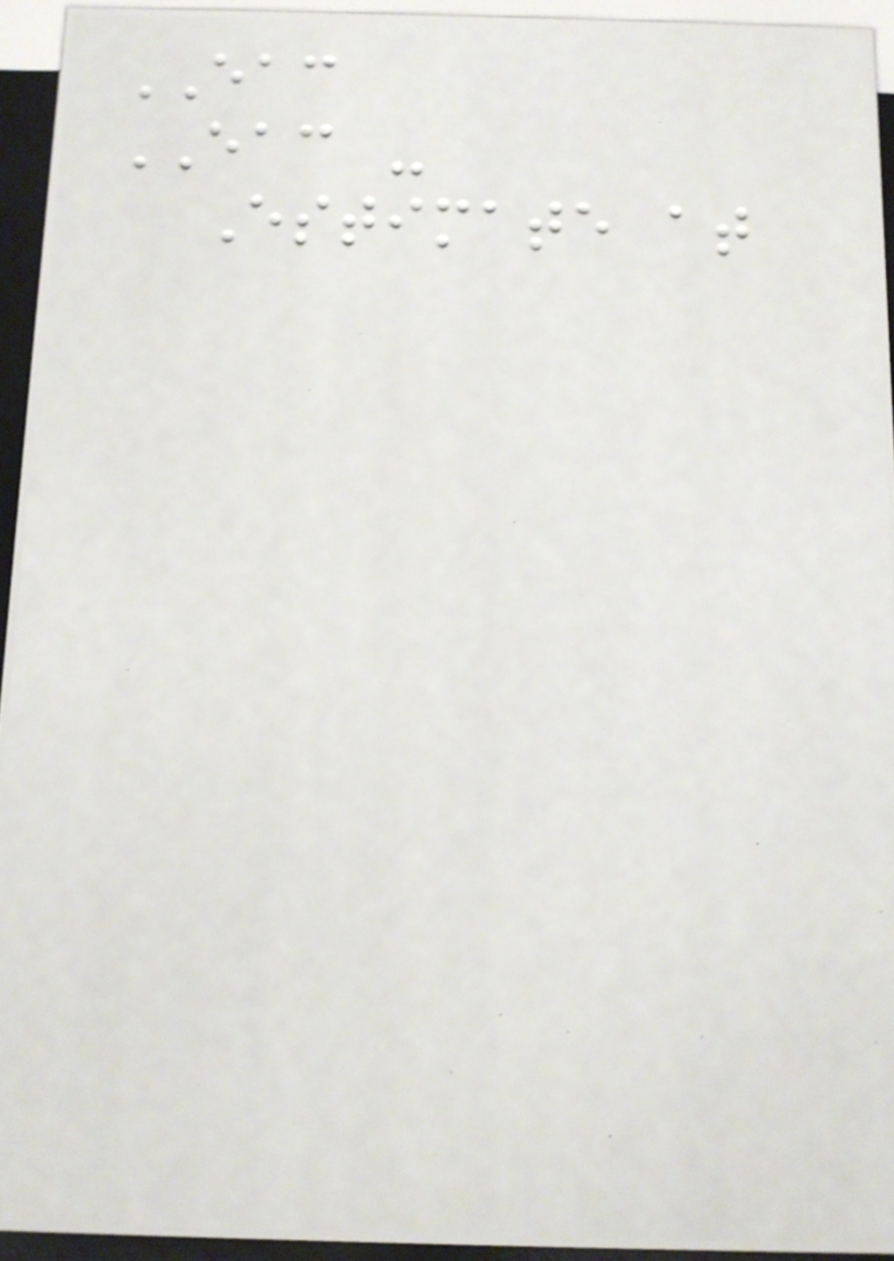EAC
EAC -
Estimate at
